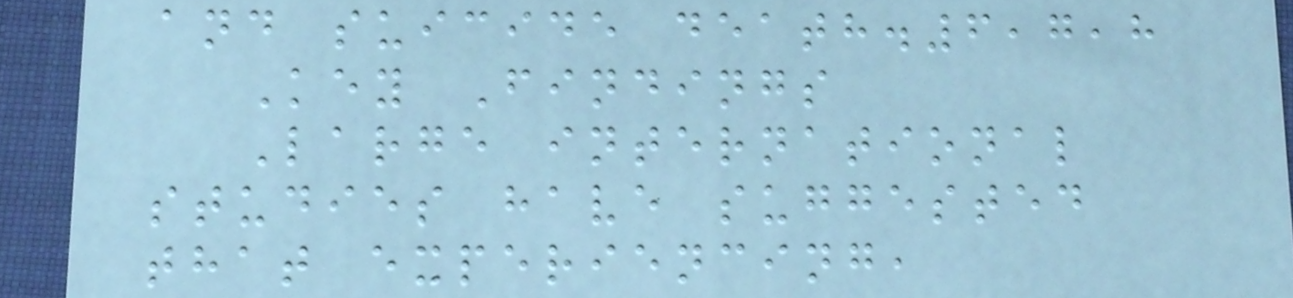and suicide death.6,7,8
Key Findings
Large international
studies have suggested
that experiencing,
